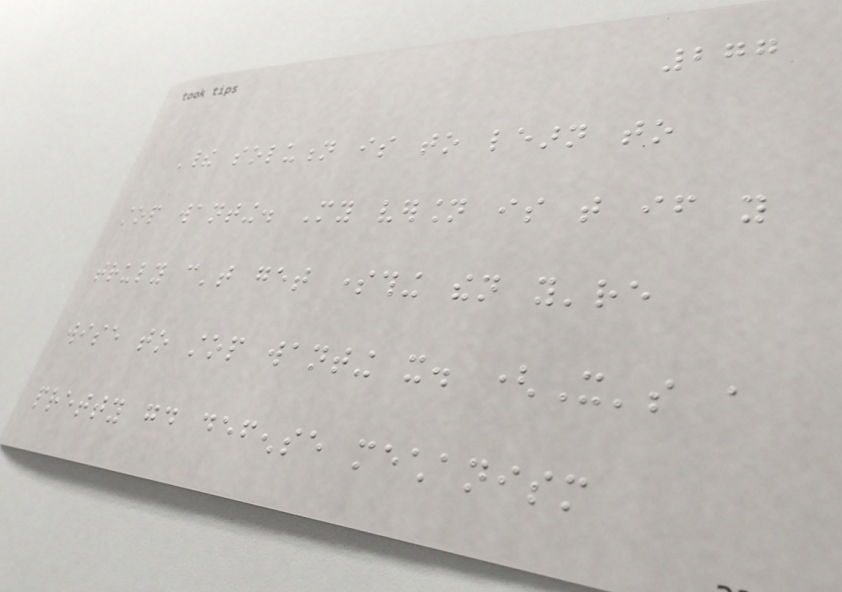277
Their solution is to learn to
stop wanting. My version is that if you
truly can't get something then you're
wise to stop wanting it. (It's a
pretty good defense mechanism
